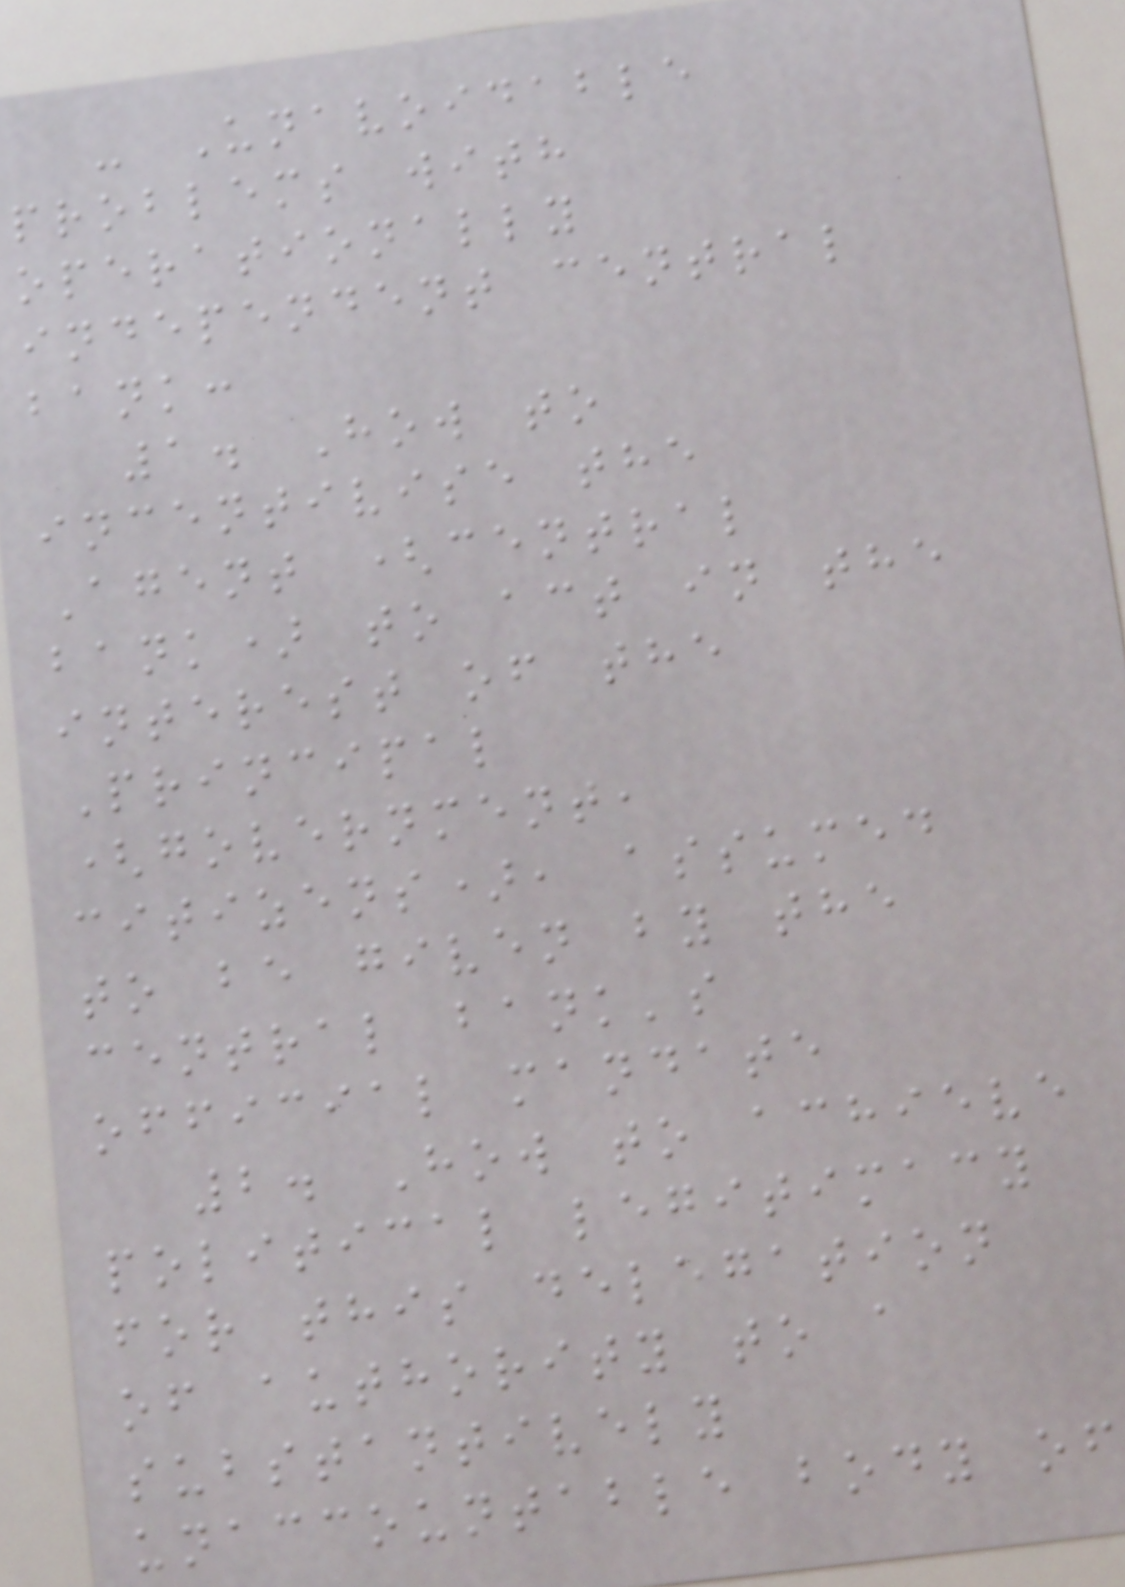- Unavoidable
problems with
operationally
independent central
bank:
1. How to
incentivise the
Agent (central
bank) to act in the
interest of the
Principal
(government,
citizens), assumed
to be given by the
central bank's
official mandate
2. How to achieve
political legitimacy
for this delegation
of authority to a
substantively
unaccountable body of
